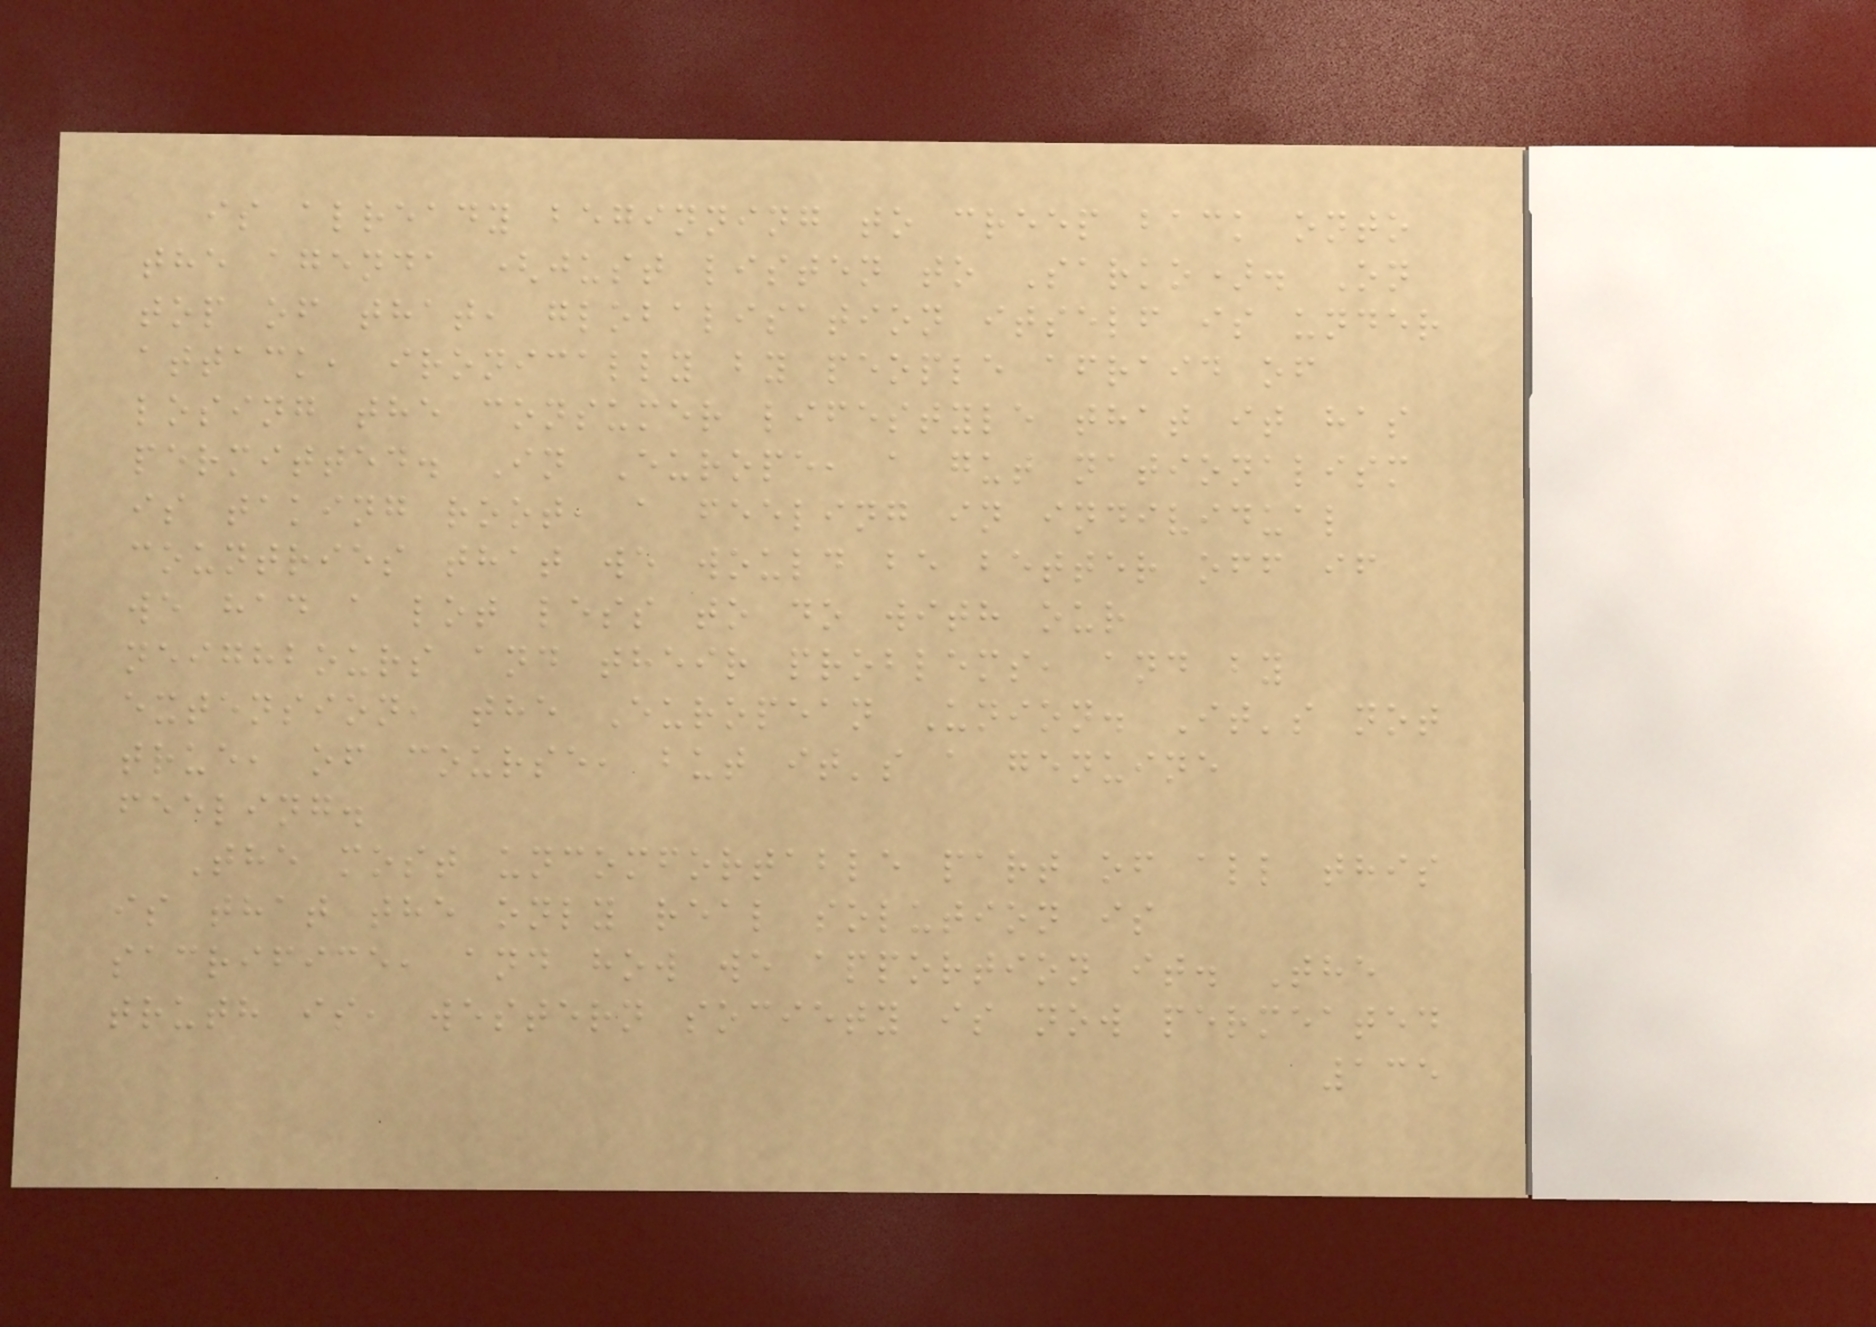is already beginning to creep back onto
the agenda (just listen to Sarko). On
top of that, globalisation itself is under
attack, ironically by people afraid of
losing the consumer lifestyle that it has
permitted. In Europe, a gut nationalism
is taking root, a feeling in individual
countries that we would be better off if
we had a lot less to do with our
neighbours and their problems, and by
extension, the European Union. It's not
true, of course, but it's a genuine
feeling.
The most uncomfortable part of all this
is that the only real solution is
sacrifice, and how we apportion it. The
truth is, western society is now permeated
135
